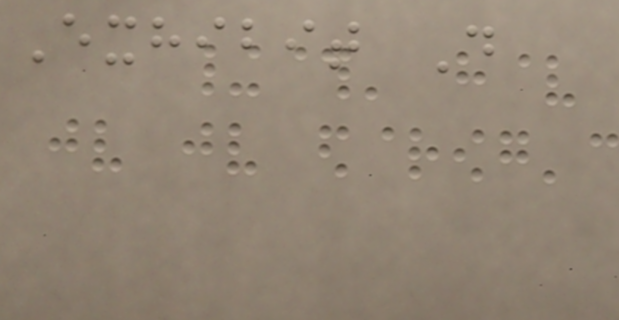Exhibit D
